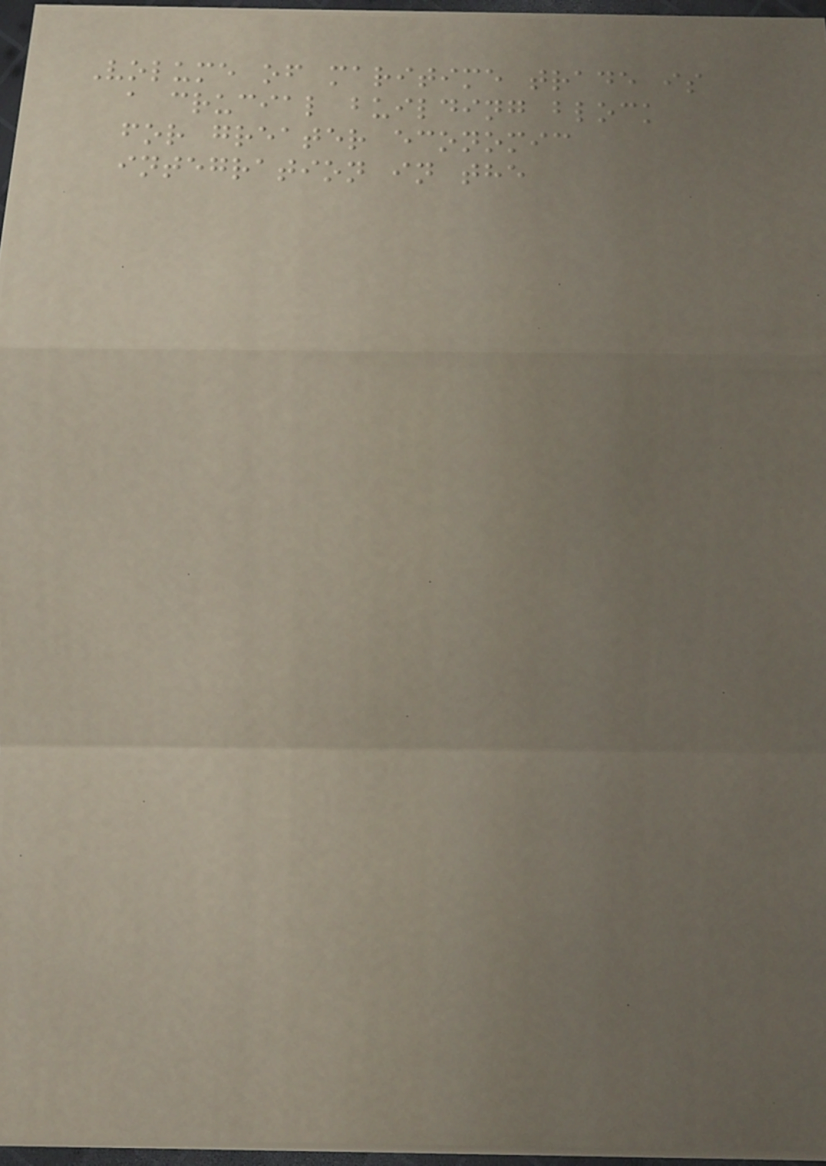Volume of maritime trade is
a crucial building block
for greater economic
integration in the
